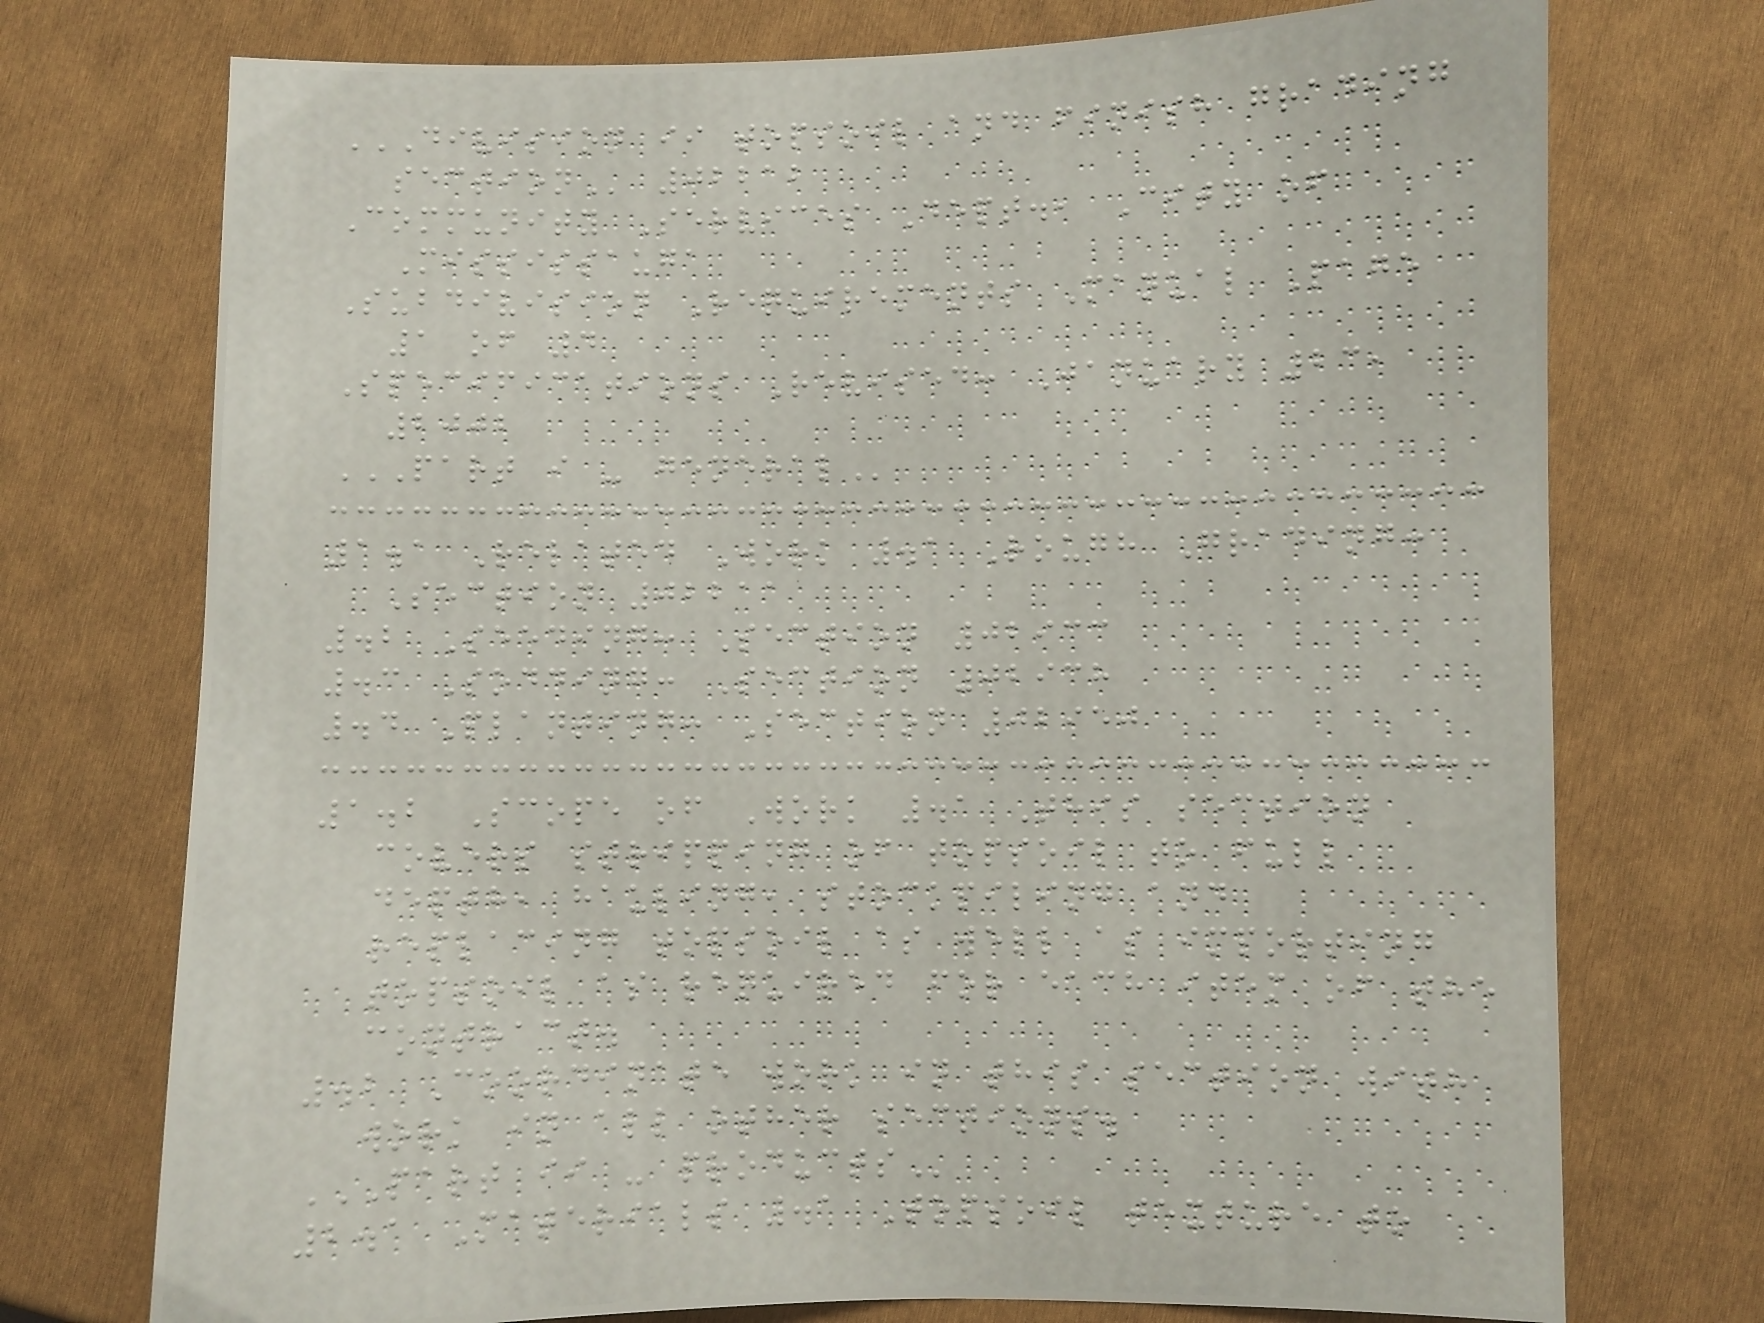DIVISION II TOPSOIL AND FINISH GRADING
SECTION 02212
Community Services Dept., City of
Mississauga
Subdivision Requirements Manual Page
1 of 4
Specifications Revised: January 23,
2002
PART I - GENERAL
1.1 Related Work .1 Rough Grading:
Section 02211
.2 Seeding: Section 02933
.3 Sodding: Section 02938
.4 Planting: Section 02950
1.2 Scope of Work .1 This section
covers stripping of topsoil to full
depth, hauling, stockpiling and
replacing topsoil as well as importing
topsoil as required for each item of the
contract.
.2 Coordinate work in this section with
work in all other sections.
PART II - PRODUCTS
2.1 Materials .1 Topsoil texture to
